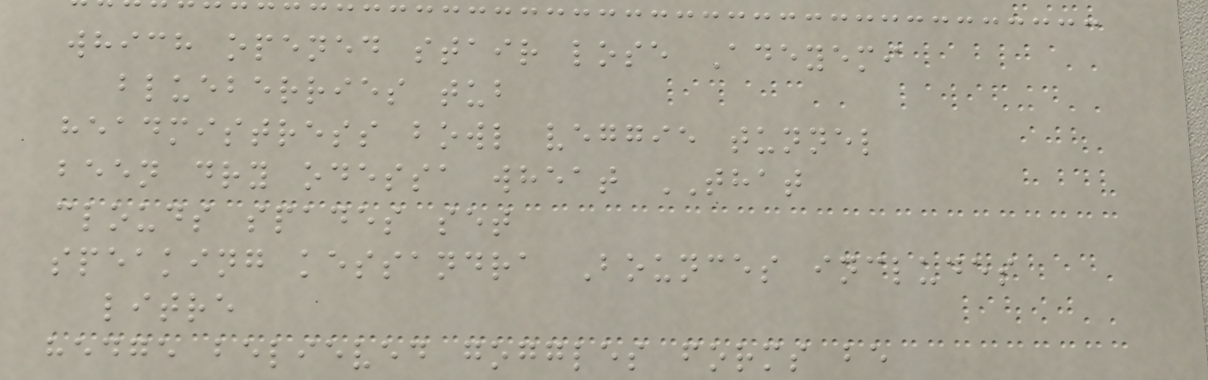which opened stair lose Adeyemi
blueberries tub
headmistress bowl veggie tunnel
been dry odessa wheat THAT
clouds spades set
speaking kessandra Bounces includes
litre
hedge believed goggles forms be
